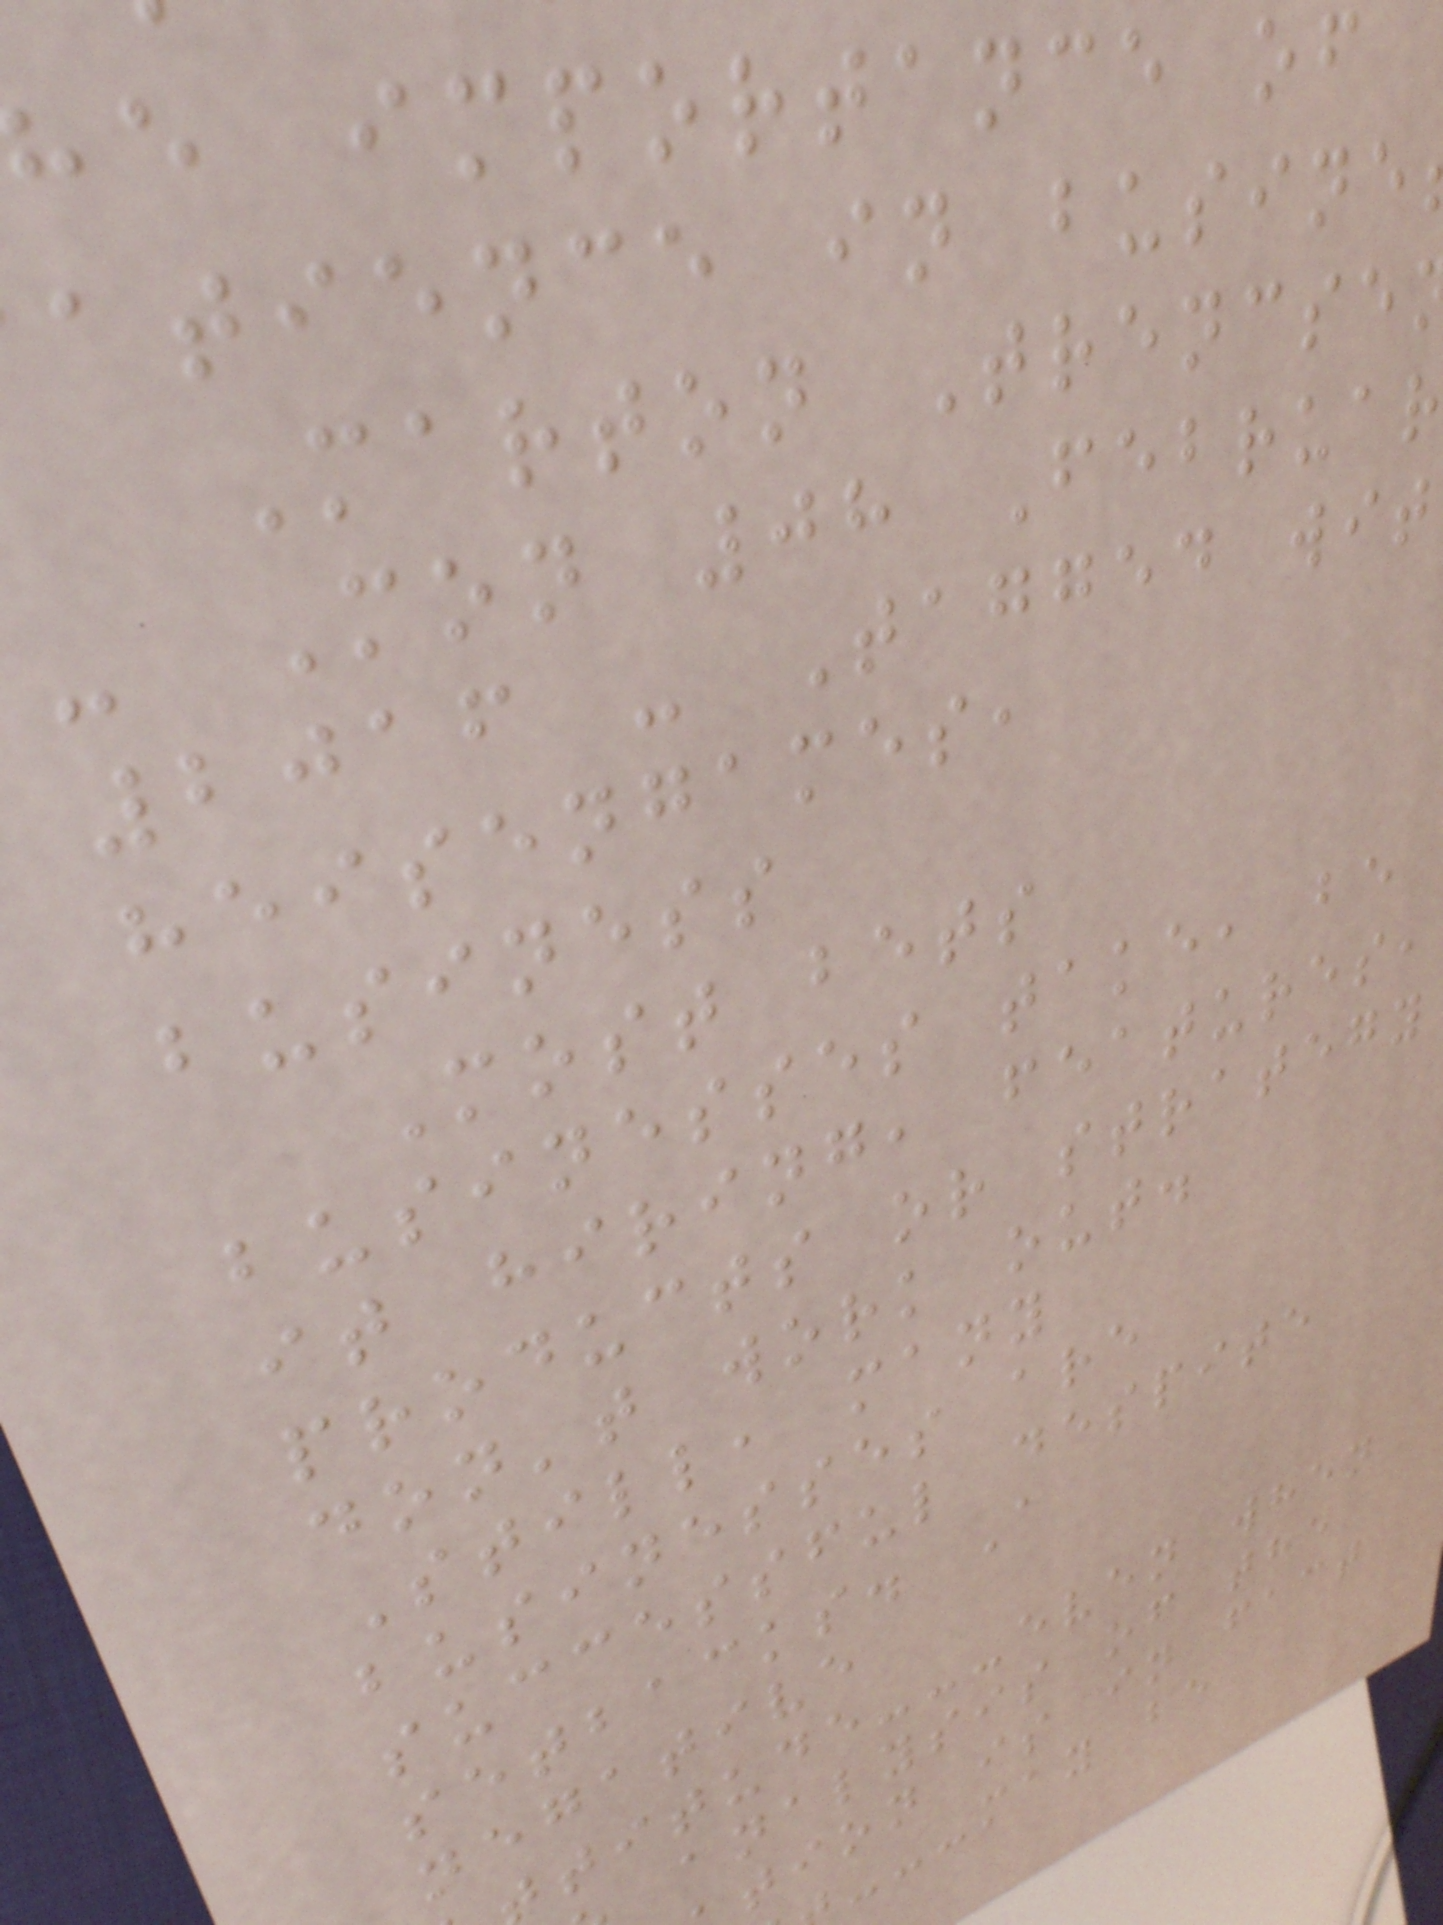e importance of
atience in busine
Marton Trencse
- Mon 08 Februar
2016 - Tagged wit
heisengames,
business
Most bets
businesses take, be
it hiring, features,
products or strategy
don't work out.
Still, many
businesses are
successful despite
setbacks. A
negative
titude---even when
analysis of the
tion is in fact
---may be
